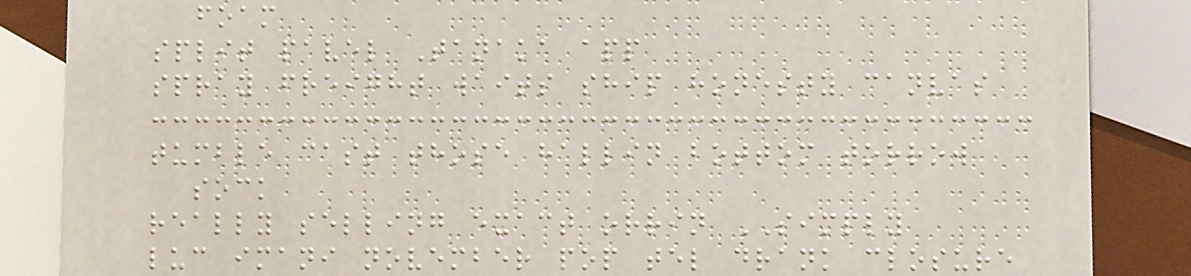foam
split pavel Tanaka app
spray freight waits ship honesty canvas
tumble cast those hallin bottom torrow
sock
really selling exact orrin SIMPLY
luc imani november pop tel drank closure
